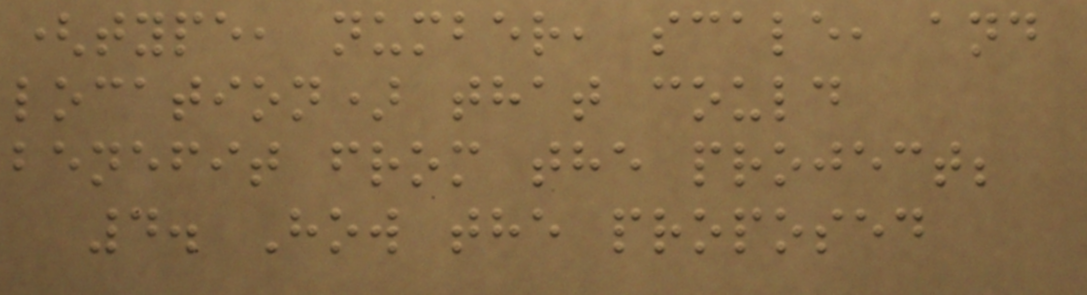(type, number, scale, and
location) that could
benefit from the project;
4. How the proposed
